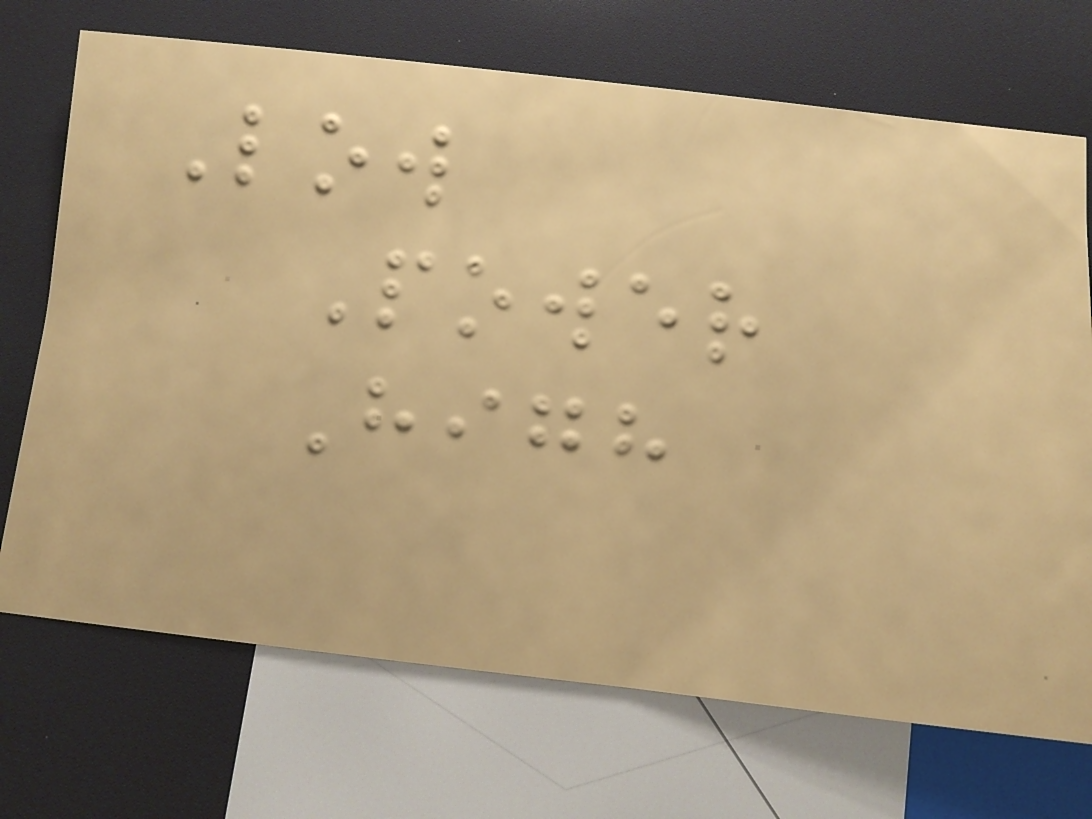Low
Power
High
